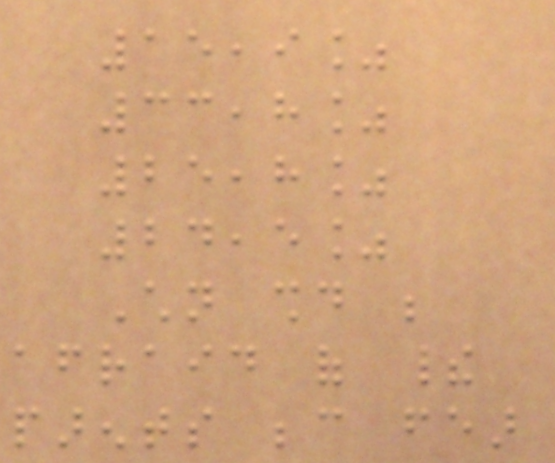15,9%
33,8%
25,8%
24,5%
Children should be
afraid of their
parents because fear
